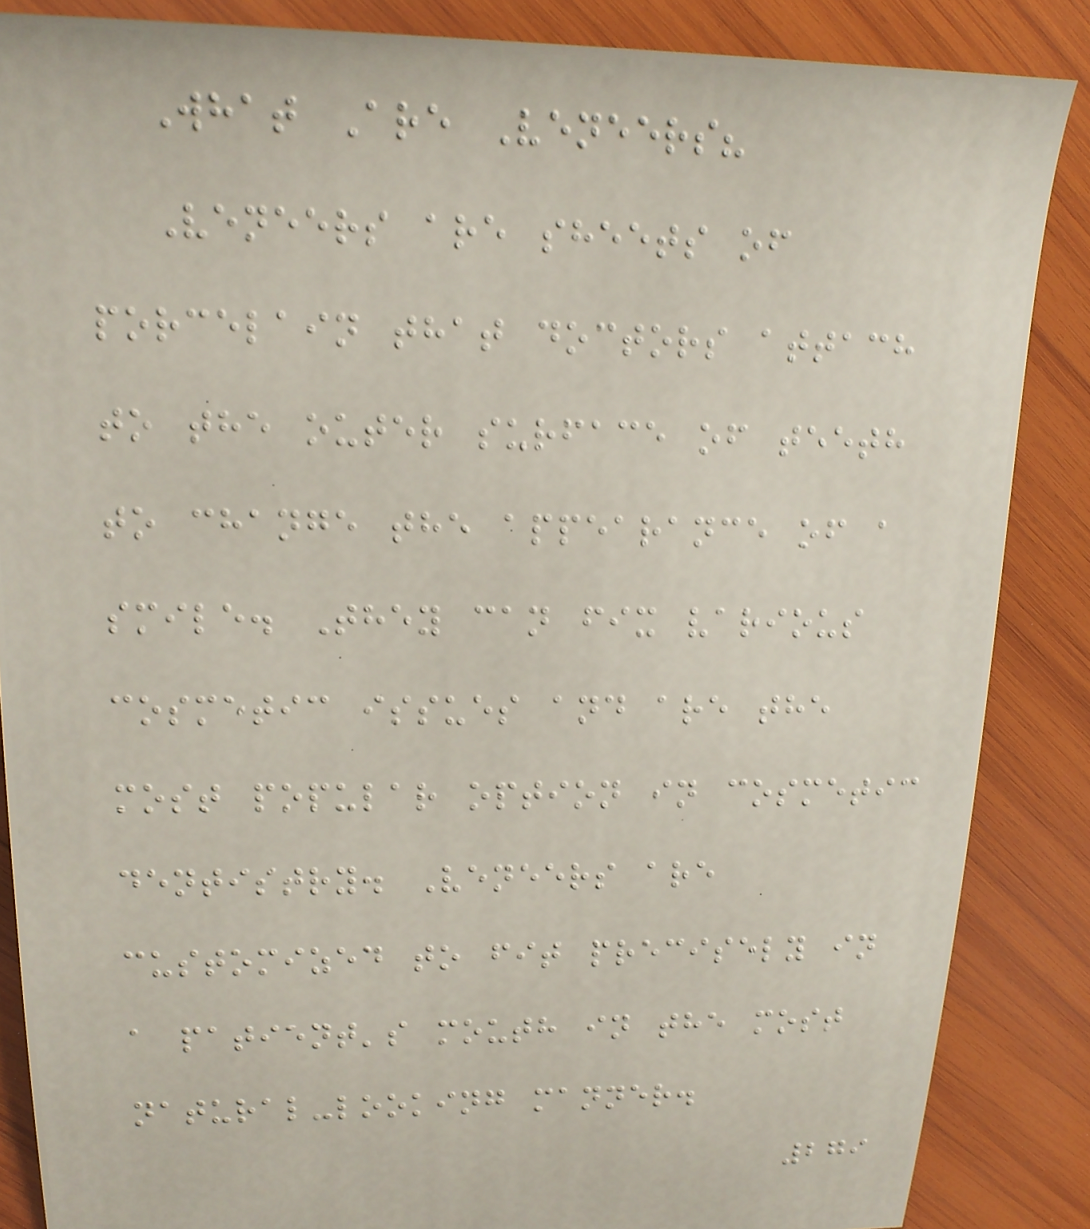What Are Veneers?
Veneers are sheets of
porcelain that doctors attach
to the outer surface of teeth
to change the appearance of a
smile. They can fix various
cosmetic issues and are the
most popular option in cosmetic
dentistry. Veneers are
customized to fit precisely in
a patient's mouth in the most
natural-looking manner.
279
